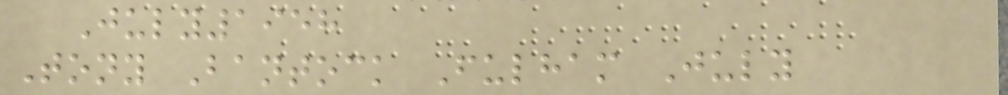July1958
Tony Bantock Fulham July
